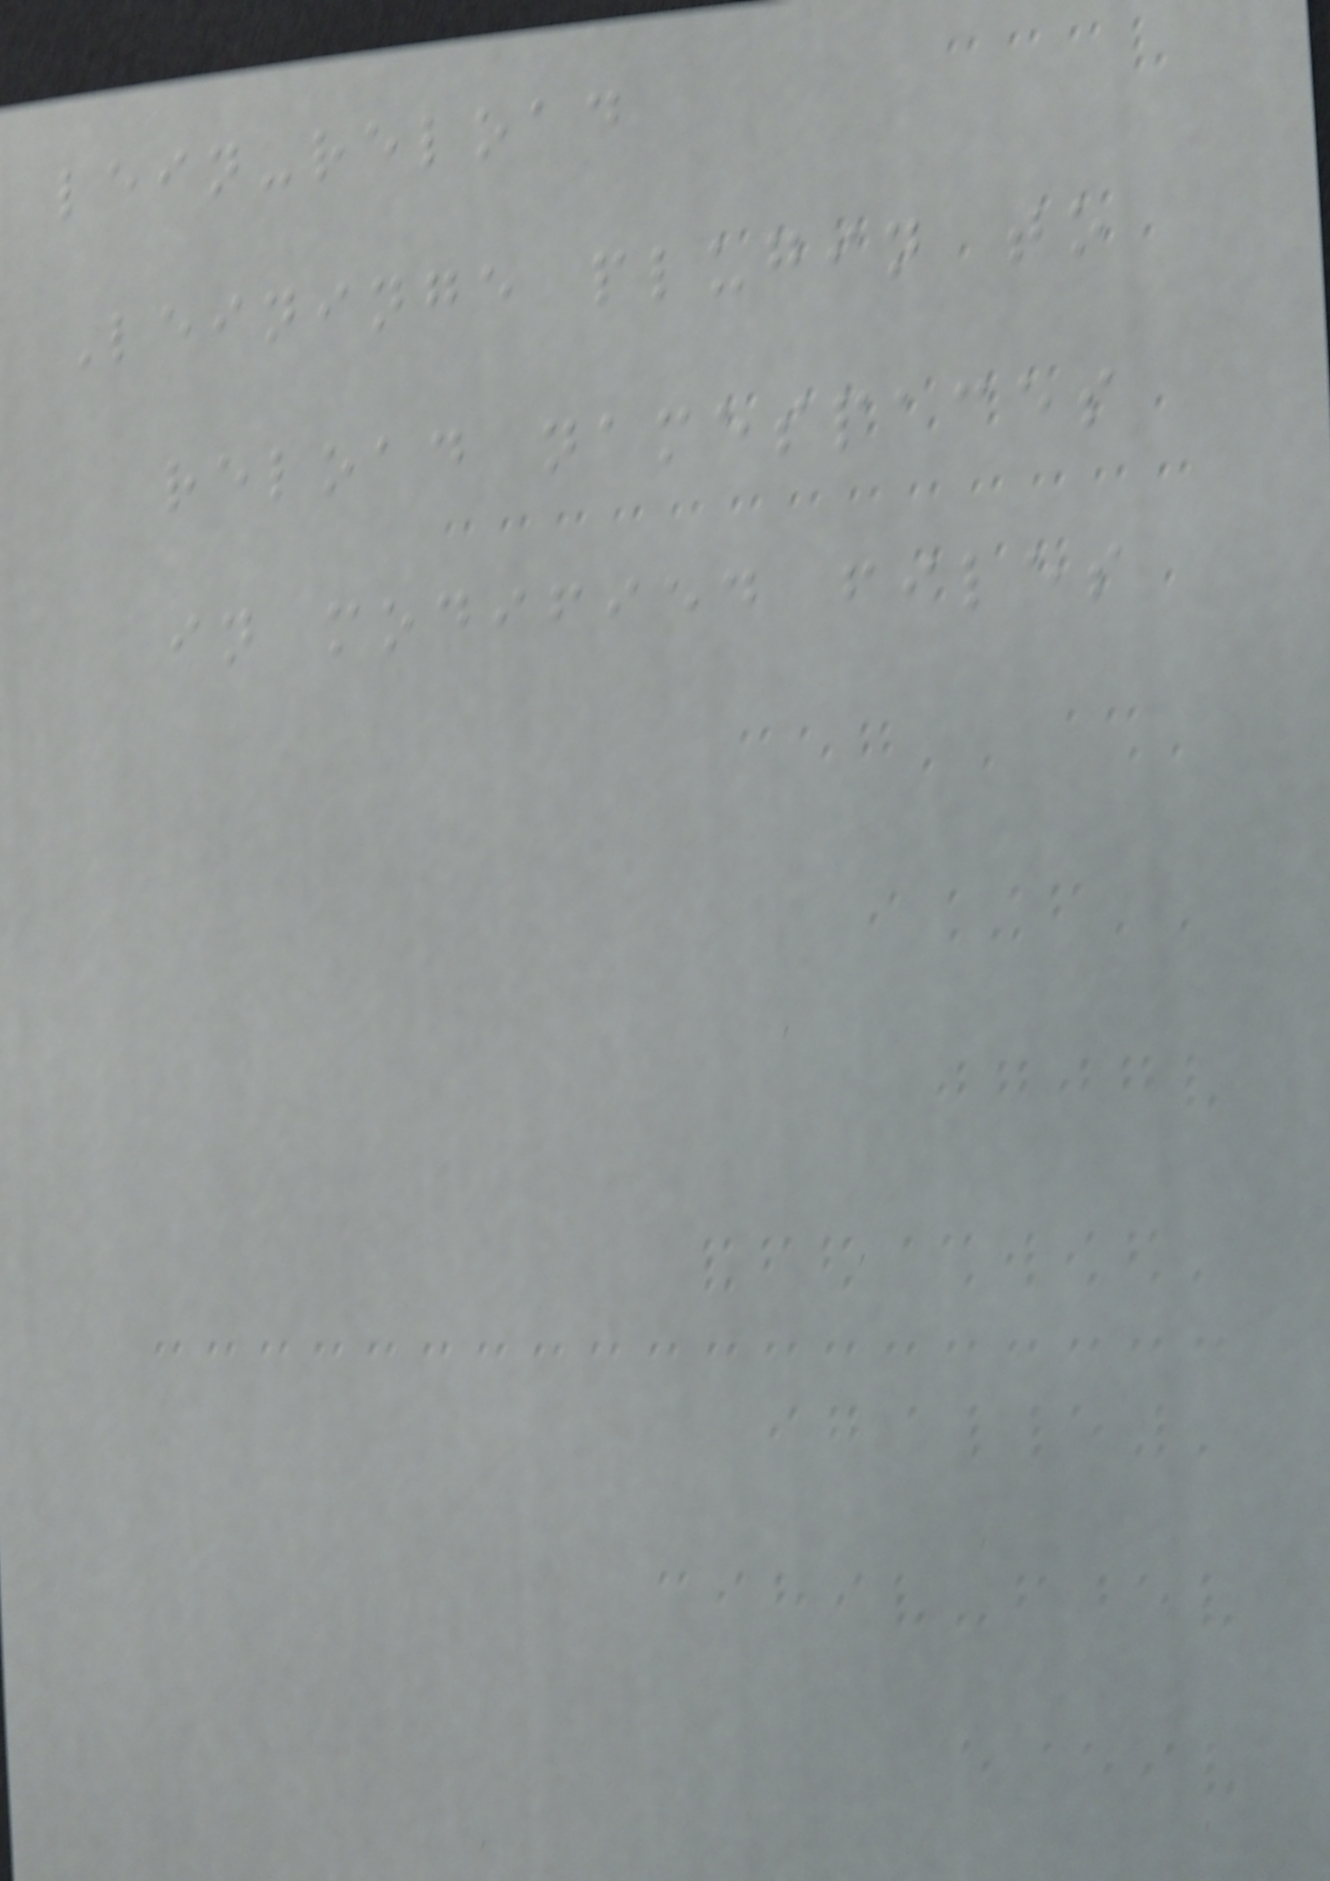lein-reload
Leininge plugin to
reload namespaces
in modified files
